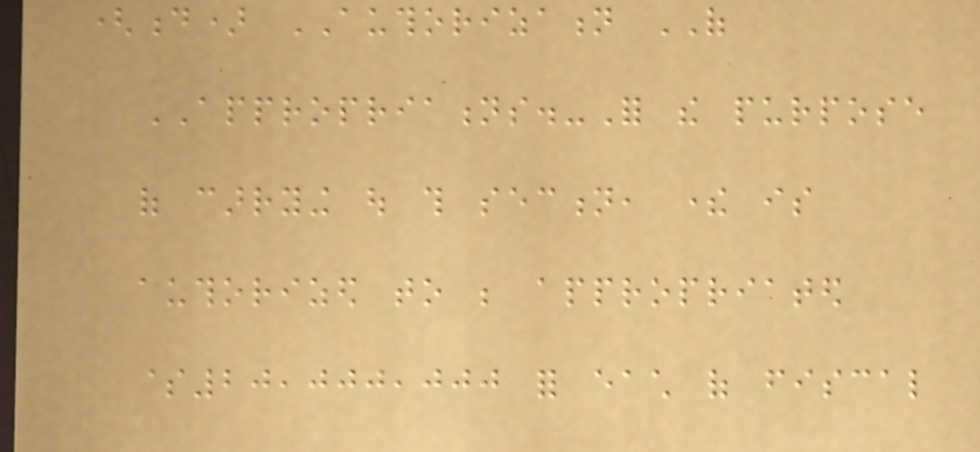(d) AUTHORIZATION OF
APPROPRIATIONS.-For the purpose
of carrying out this section, there is
authorized to be appropriated
$20,000,000 for each of fiscal
